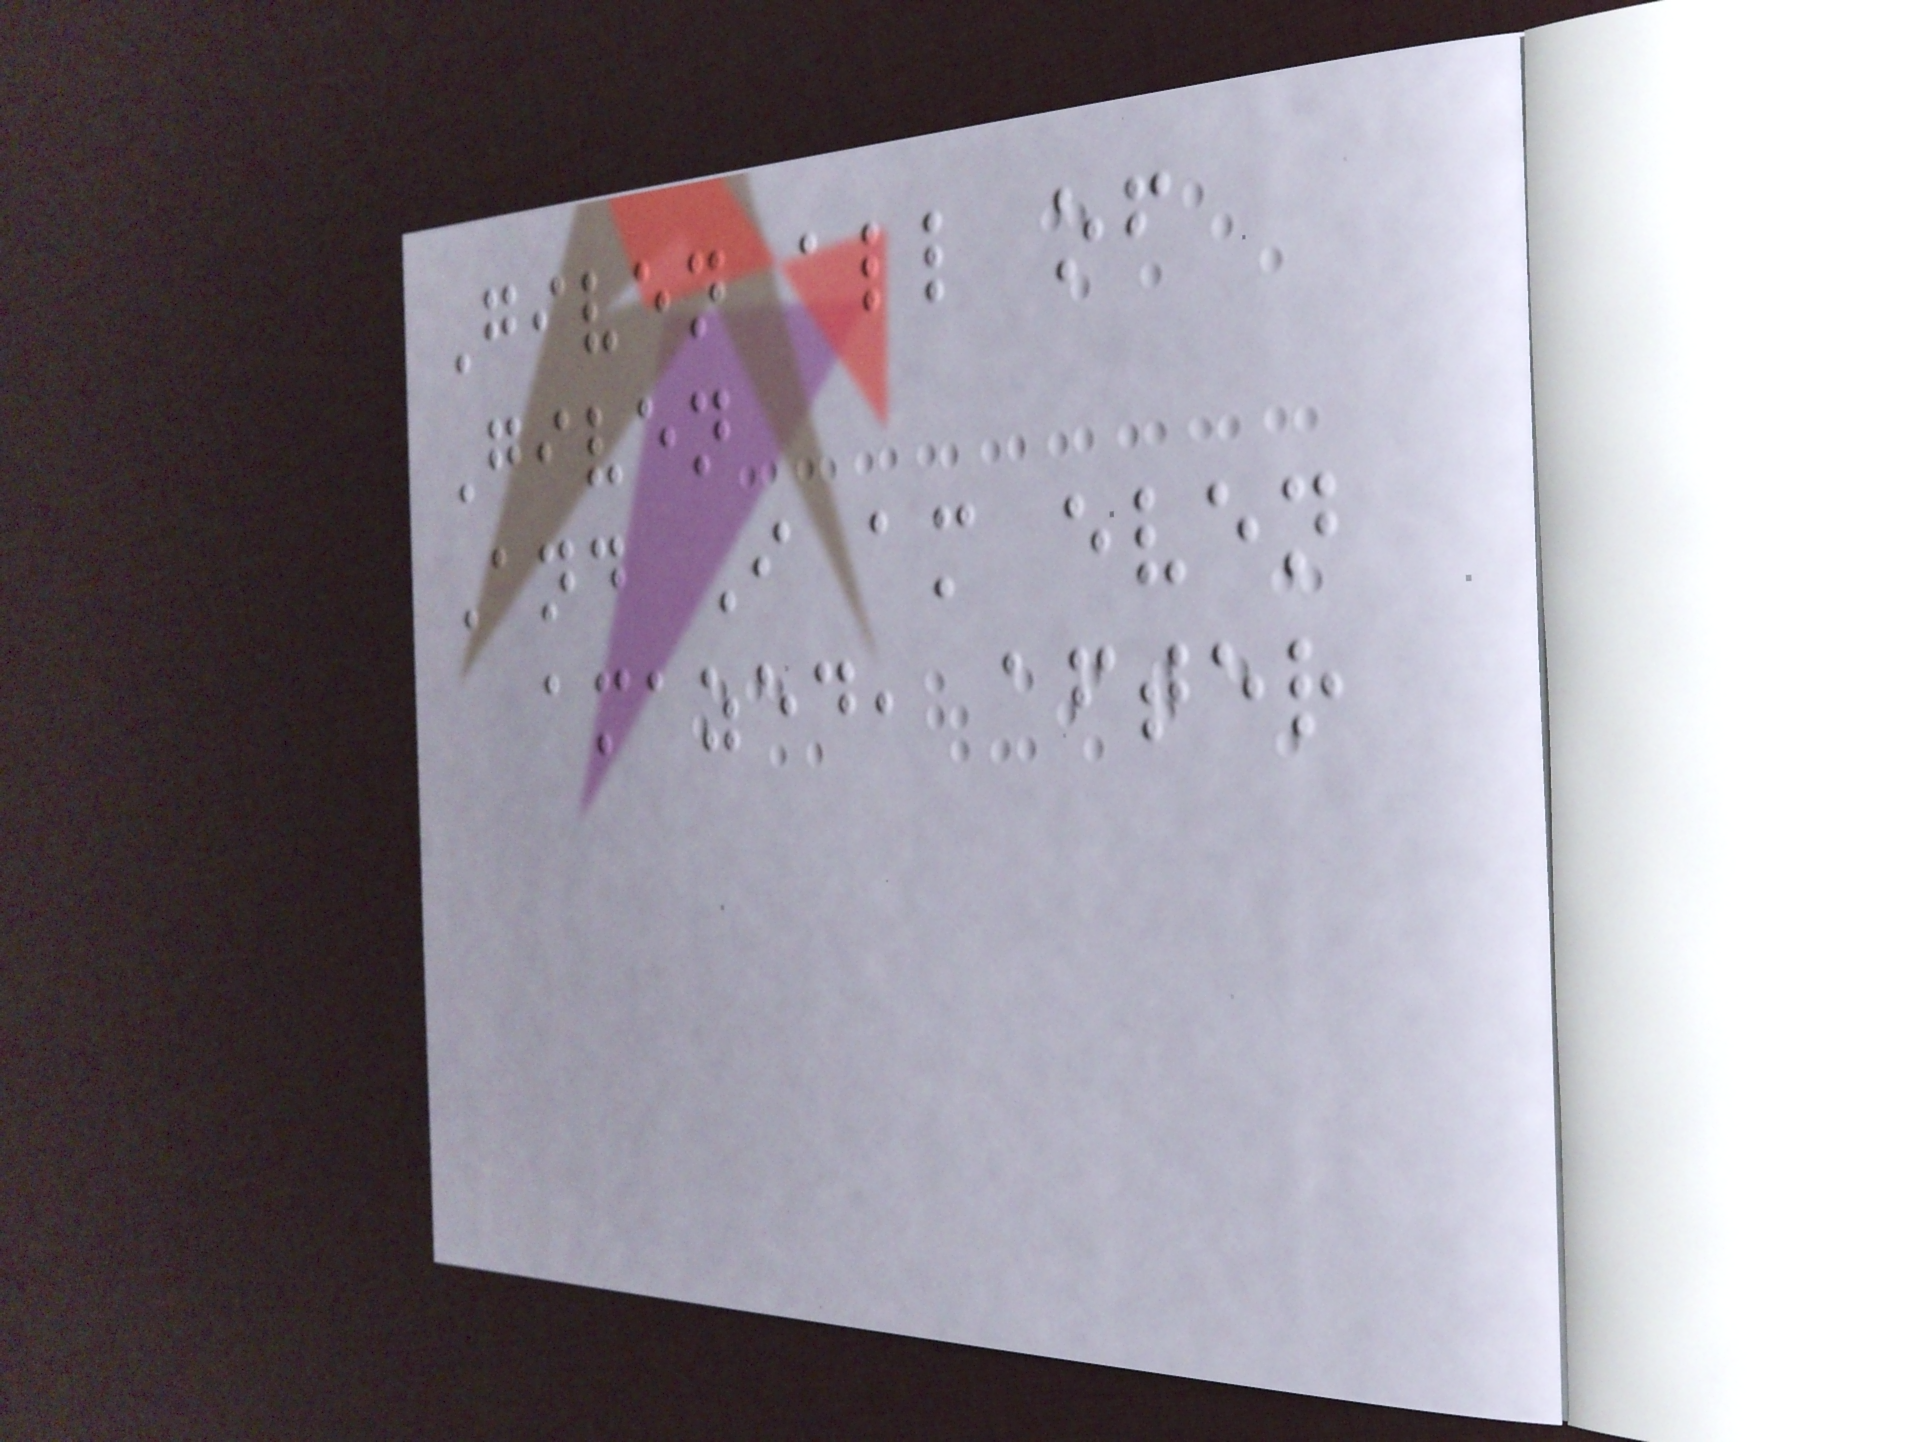Given all of
Given
And I am even
amazed, after
